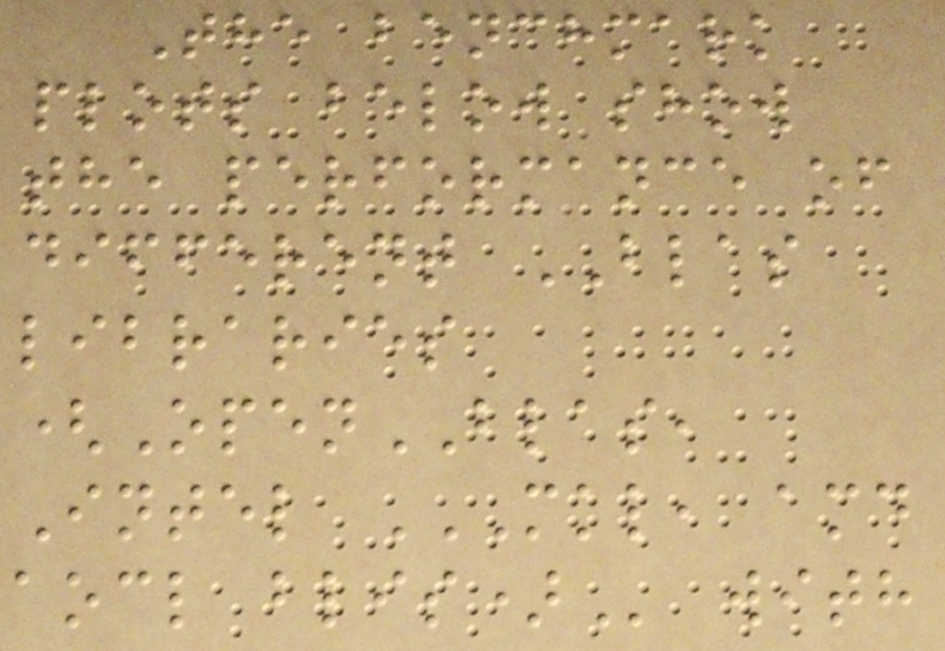The benchmark
plots below show
the performance of
different BLAS
libraries
(OpenBLAS,
Intel MKL, AMD
AOCL BLIS) with
